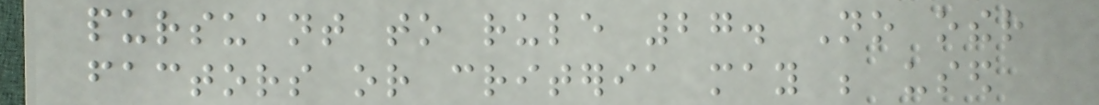pursuant to rule 27. No other
factors or criteria may be used
